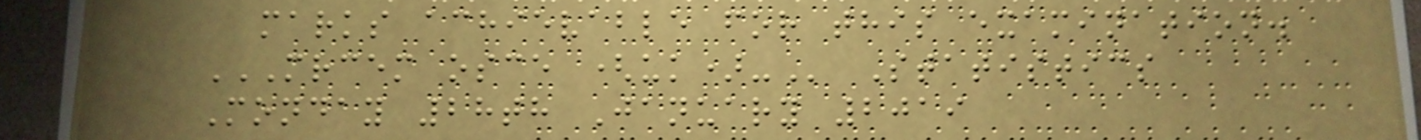marks achievable for this examination.
MRCEM OSCE (UK)- Statistics
Monday 28th January 2019
